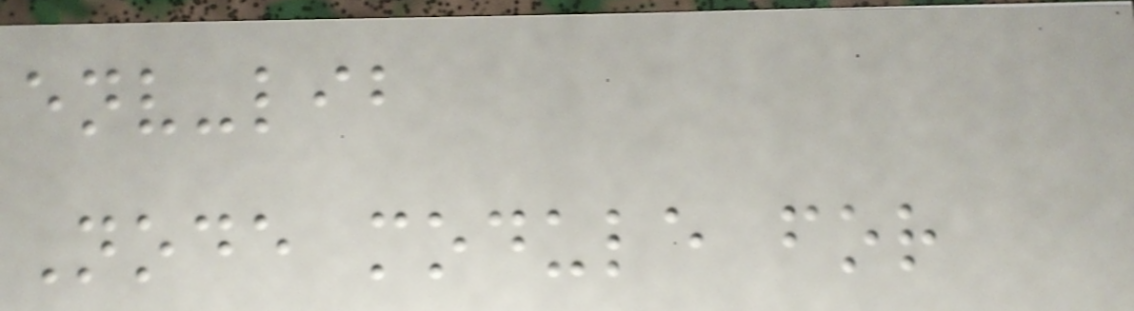env-lib
Node module for
